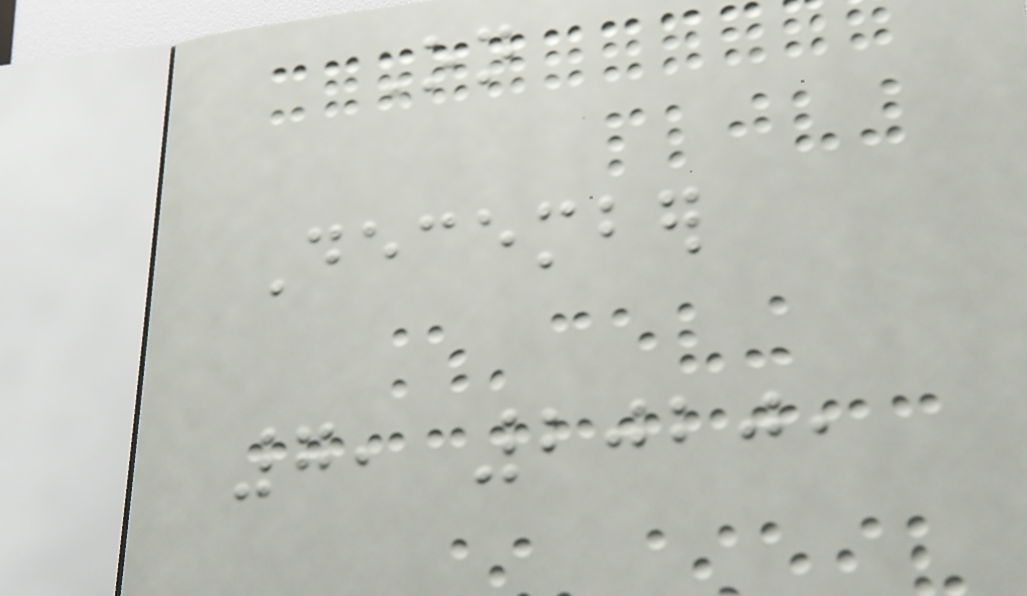On
December
7, 2020,
